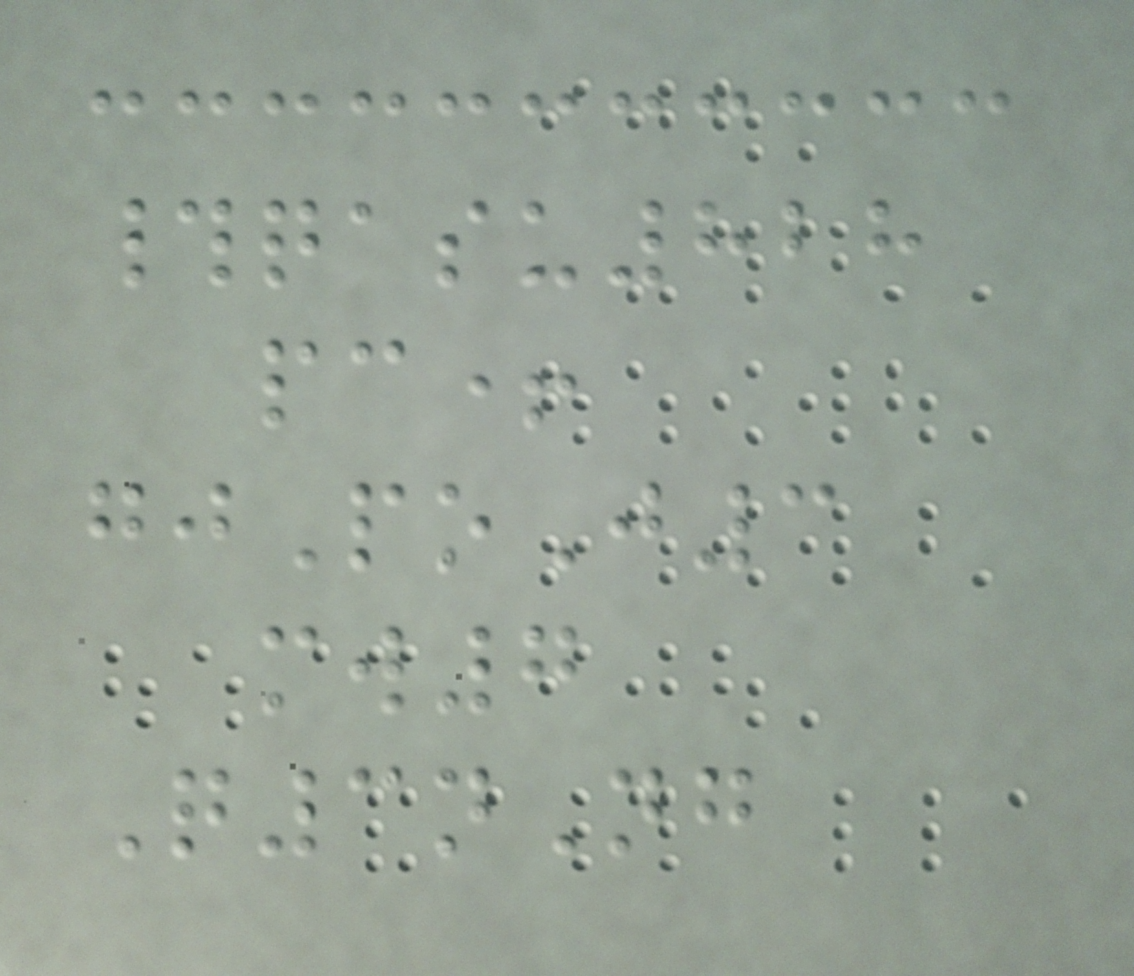#qasu828
pc+
gjPoJ3
mw7
Q3nNg
